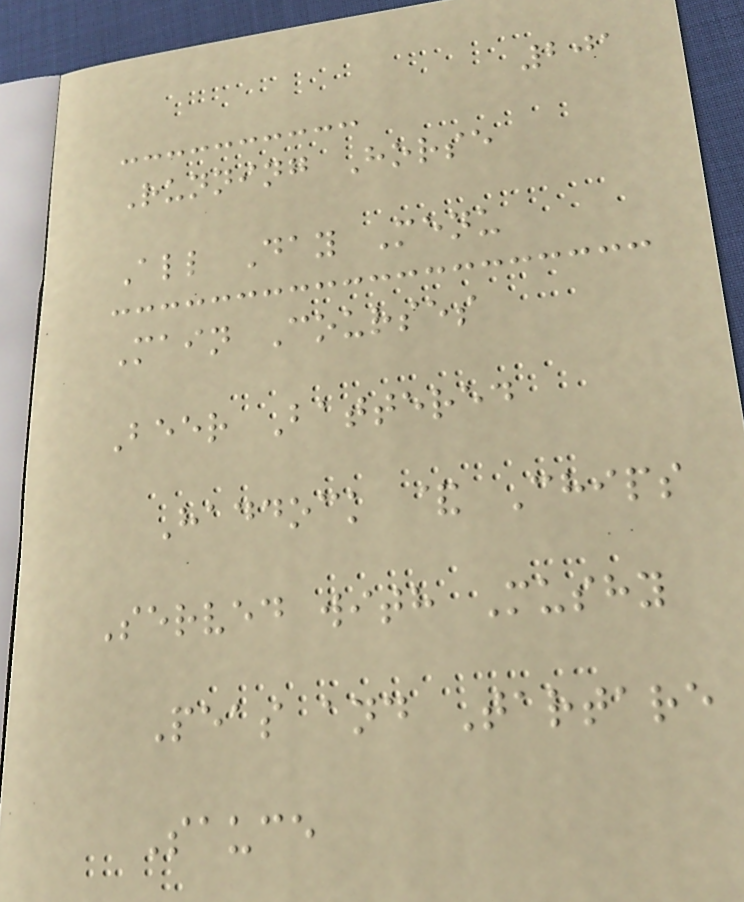201
Running Horse
All Day Menu
Main Courses
Beer Battered
Haddock & Chips
Served with Mushy
Peas and Tartare
Sauce
